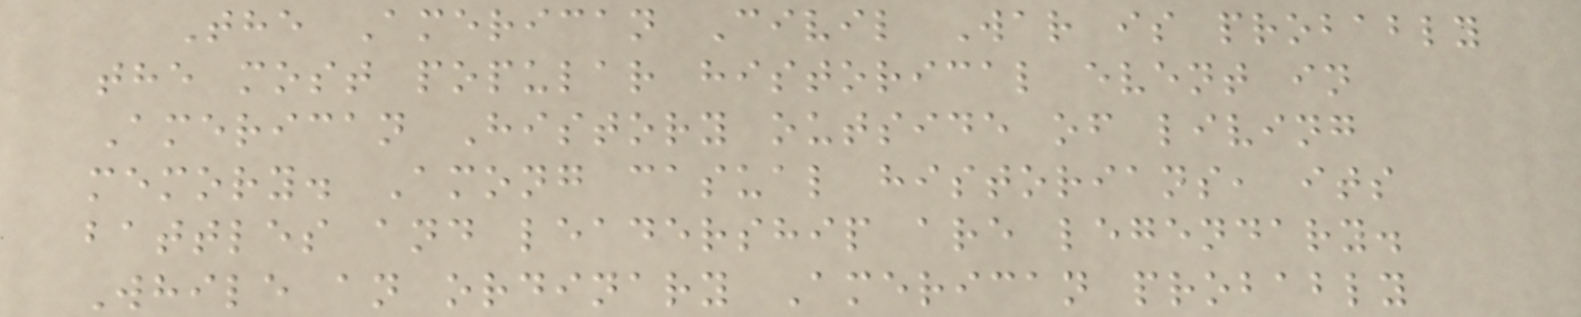The American Civil War is probably
the most popular historical event in
American History outside of living
memory. Among casual historians, its
battles and leadership are legendary.
While an ordinary American probably
